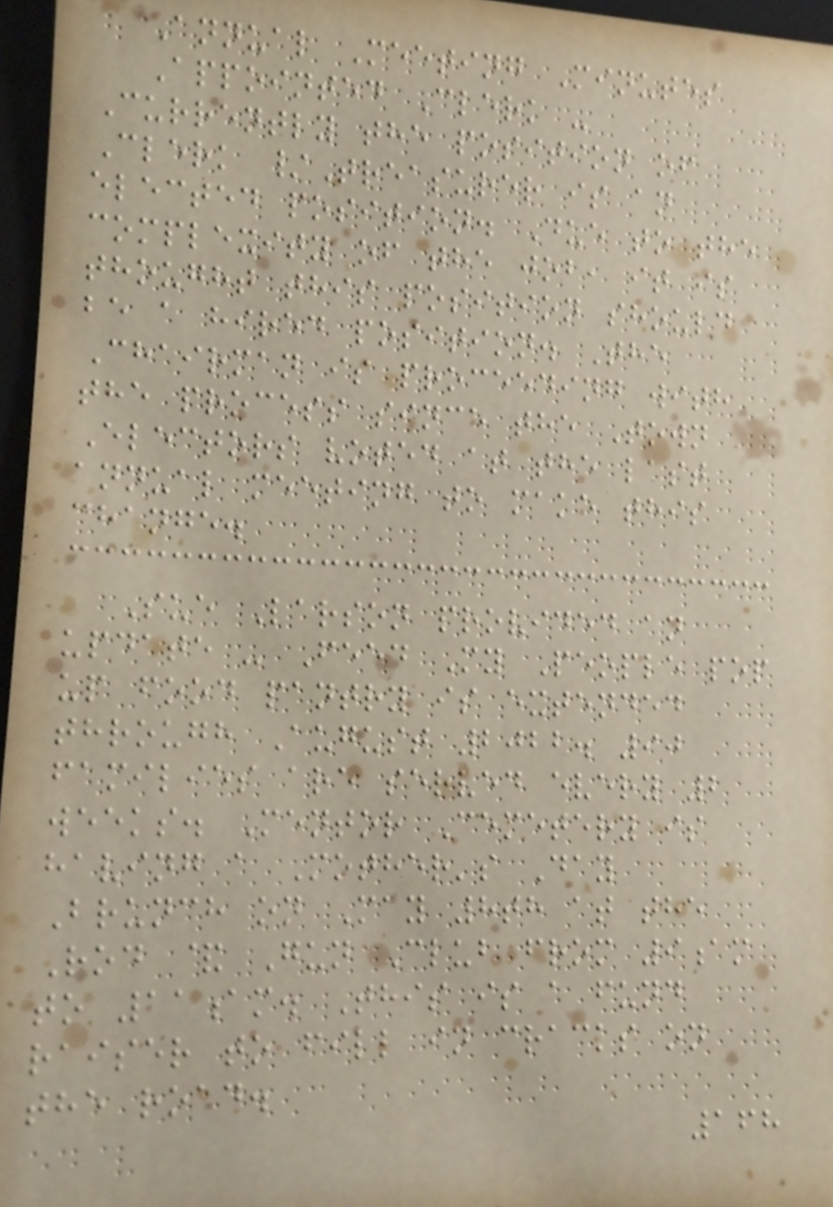Annual Meeting Minutes
Appointed Clerk -
Currently the position of
Clerk /Treasurer is an
elected position. Due to the
complexity of the job, it is
thought this position should
be a hired position. The
Chairman is proceeding with
the process since the Town
Electors voted at the last
annual meeting to make this
change.
Sue Larson provided an
update - Feed My People pop
up food pantry is extended
through August 2022. 90
families are served every 2
weeks. Mentor Cemetery is
having a Mother's Day
Brunch on May 8th at the
Rod & Gun Club from 9am
to 11am. This is a fund
raiser to fill in cracks on
the road.
168
